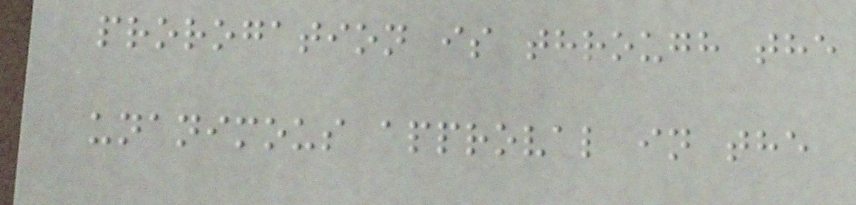prorogation is through the
unanimous approval in the
